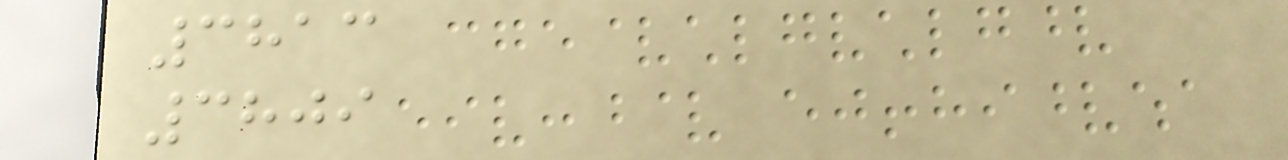3813
3809
